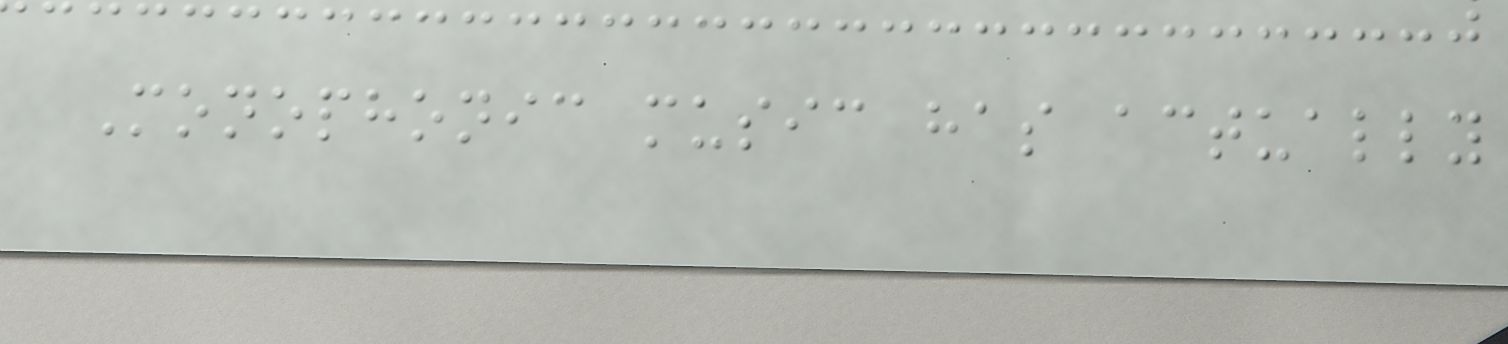Monophonic music has actually
